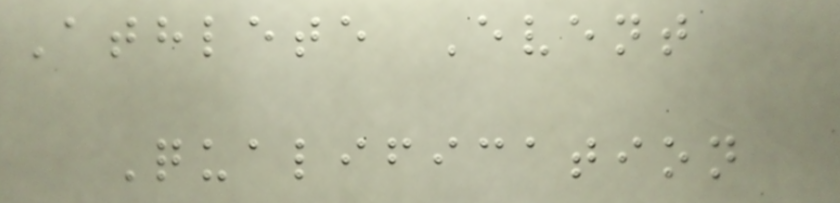Athlete Event
Qualification
